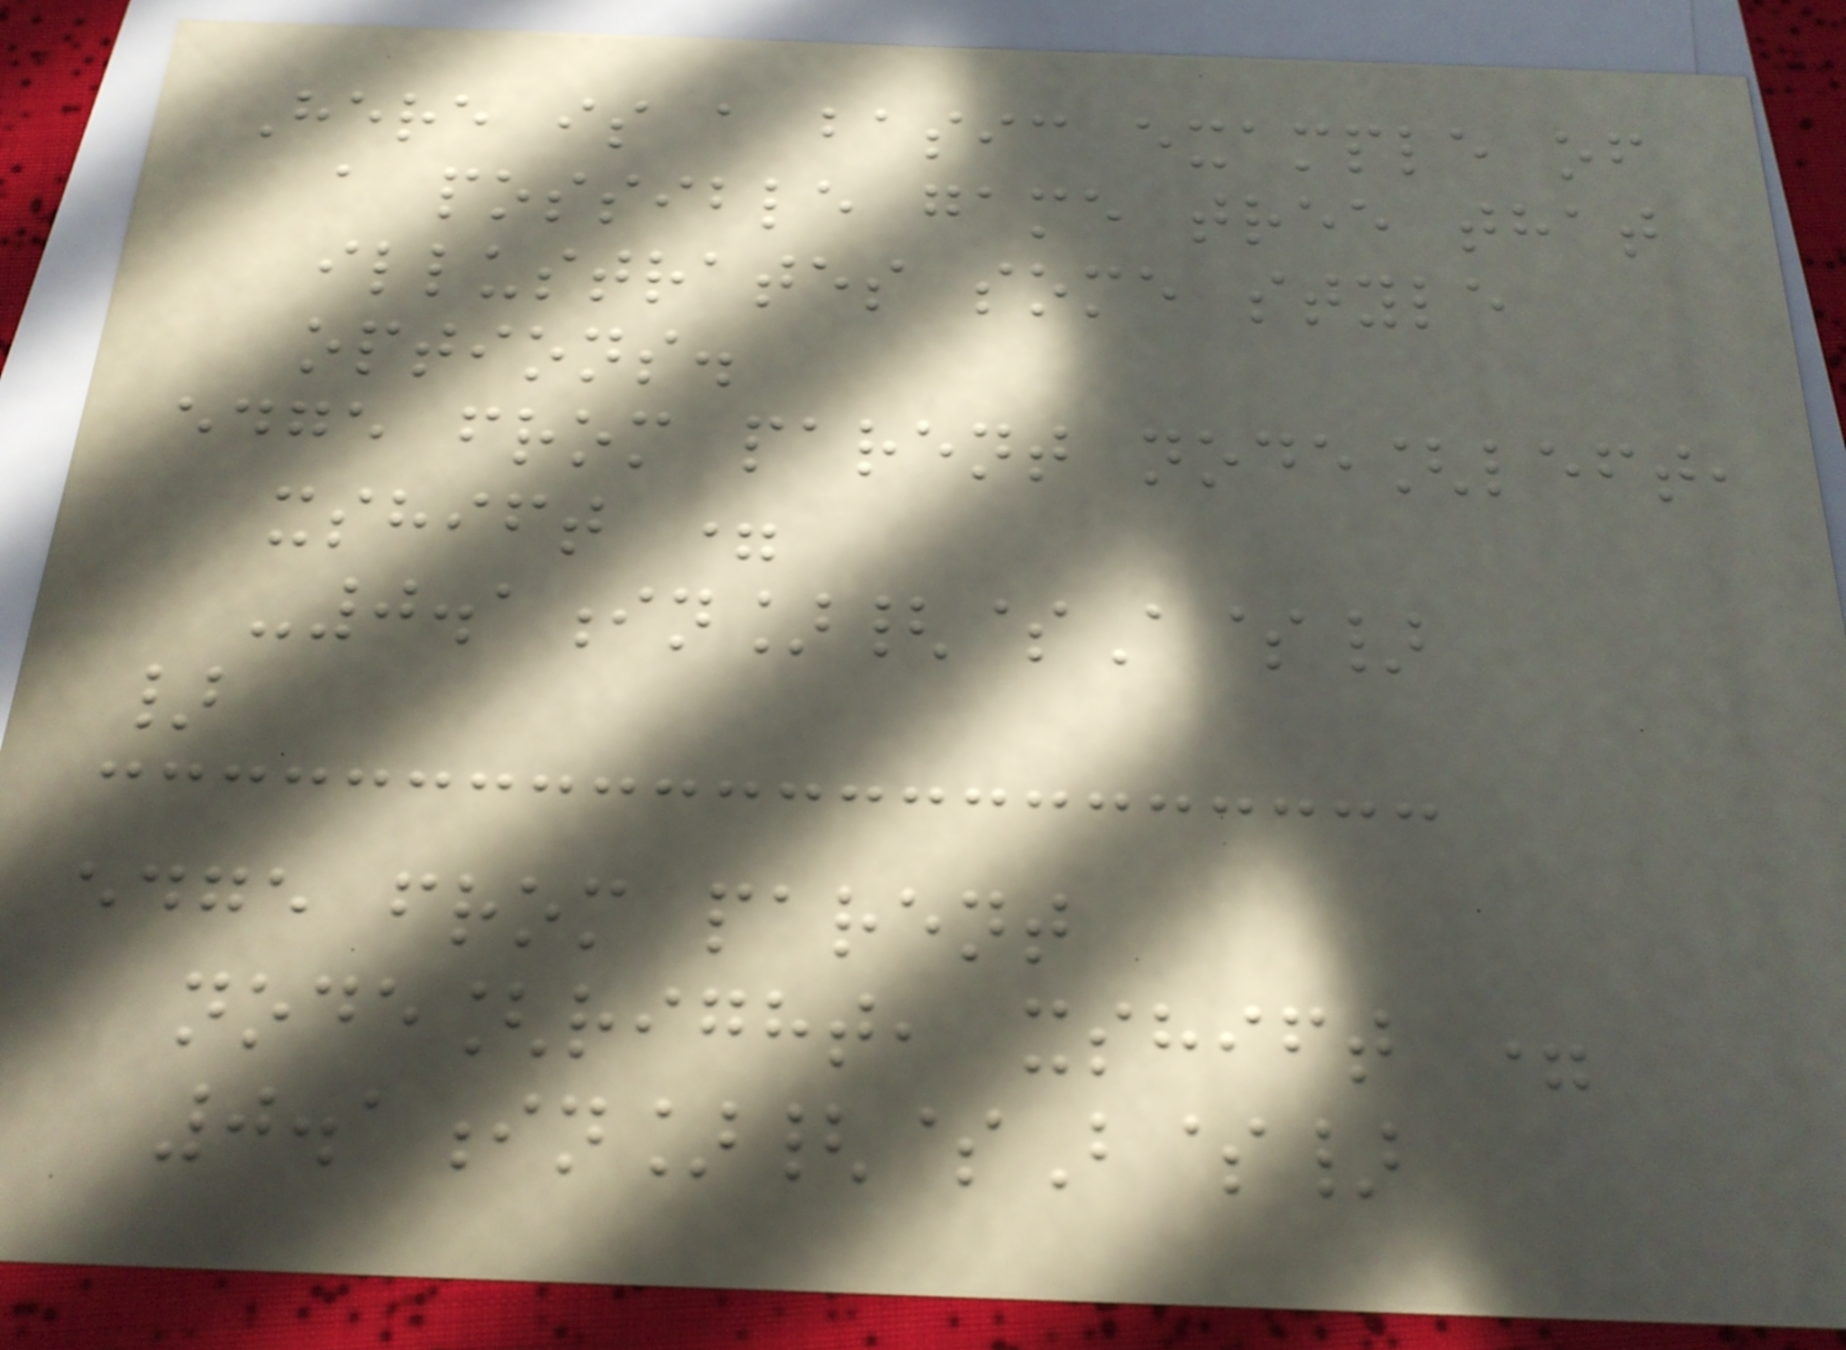Here is a basic example of
a possible game tree that
illustrates some style
options.
edge from parent node[left,
xshift =
-0.1in]{$A$}
}
edge from parent
node[right, xshift =
0.1in]{$B$}
